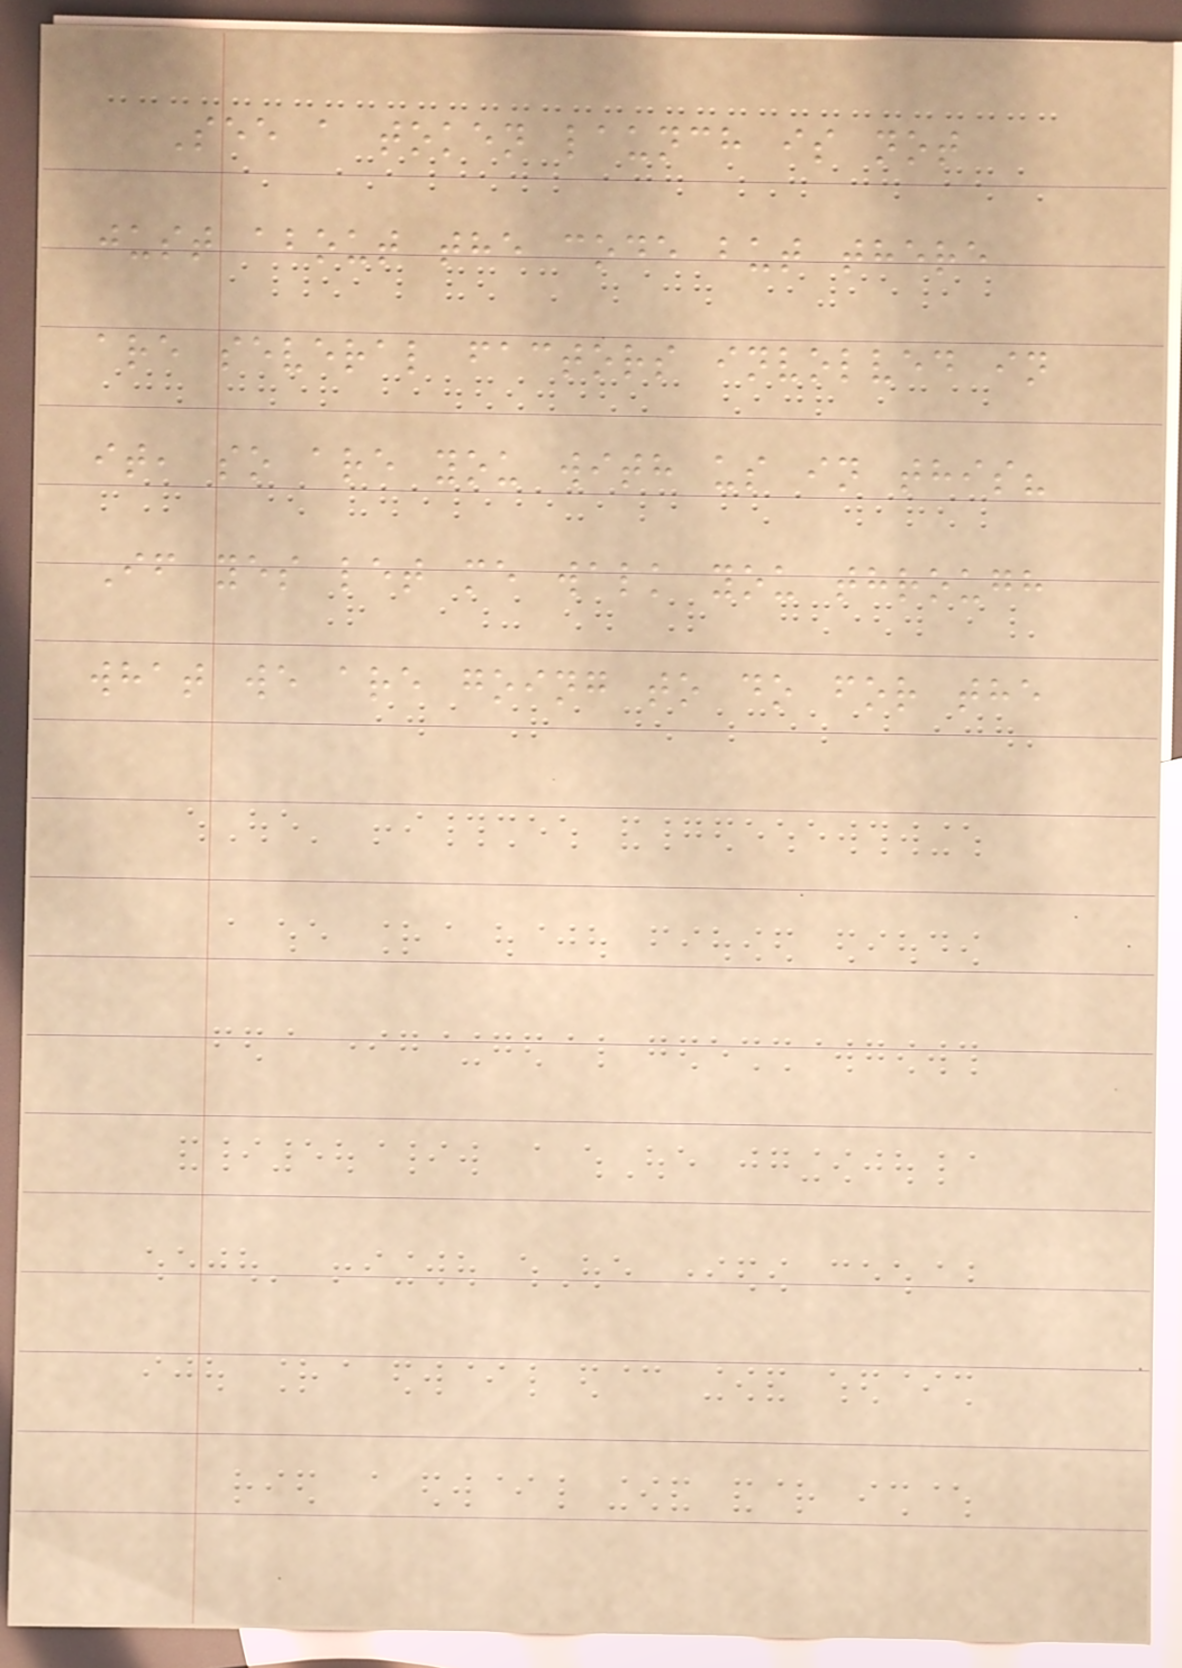See a token launch is not
just about the code but there
are several factors involved in
it, so are you with us in this?
If yes let me walk you through
what we are going to do for the
